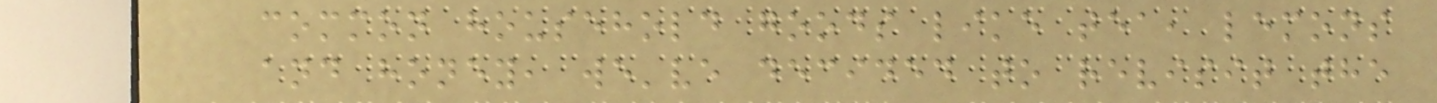common household goods like tea, lemons
and honey, we've decided to revisit the
